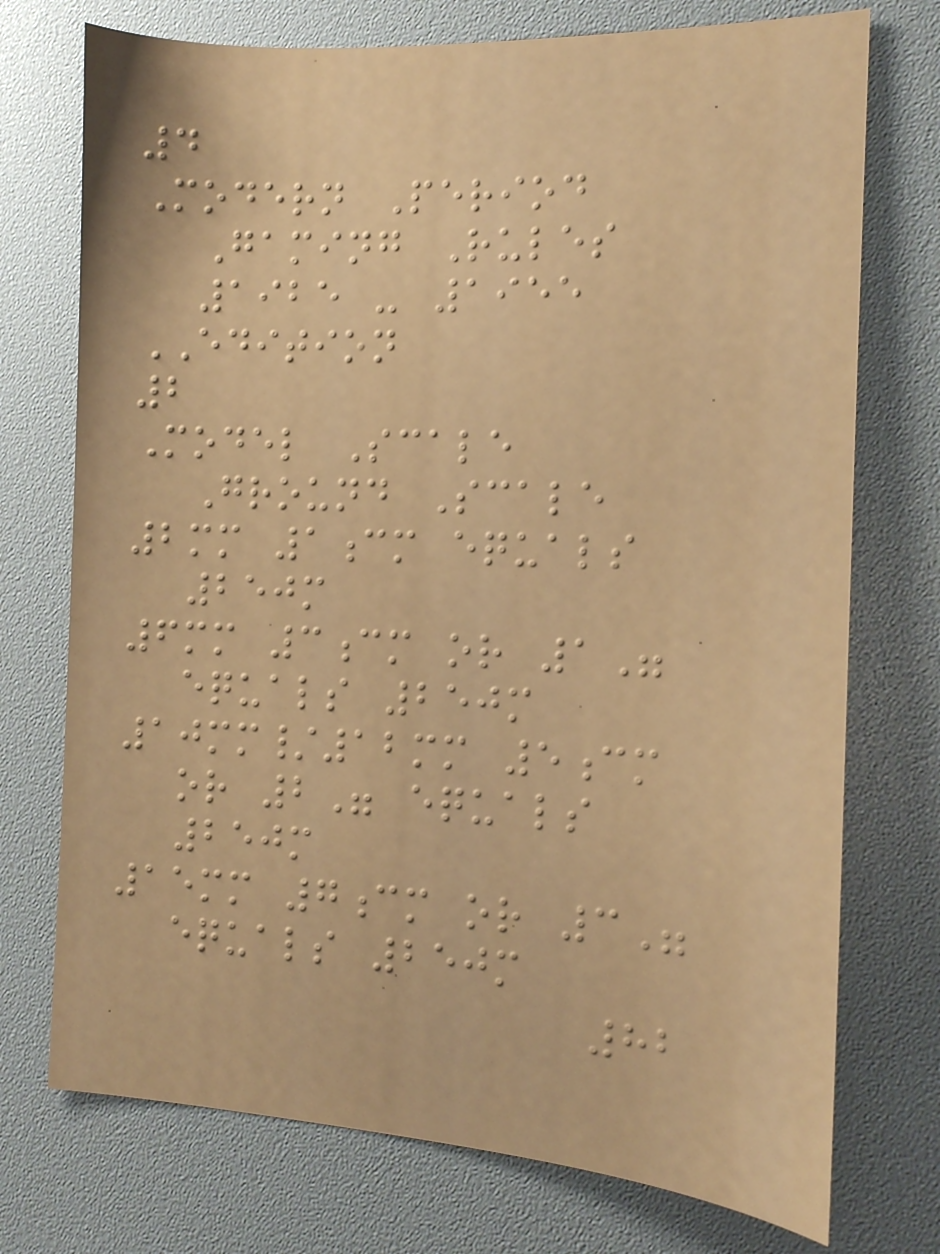4
Modern Period
Gaming Rules
1925 - 1955
EDITION
2
Model Scale
Ground Scale
2mm 1cm equals
250m
6mm 3cm or 1"
equals 250m
10mm/12mm 5cm
or 2" equals
250m
15mm 7cm or 3"
equals 250m
82
